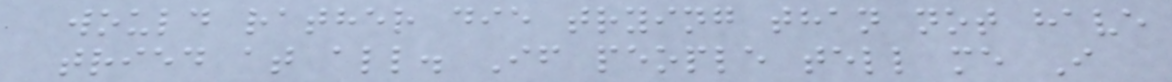would rather die trying than not have
tried at all. If people tell me I
